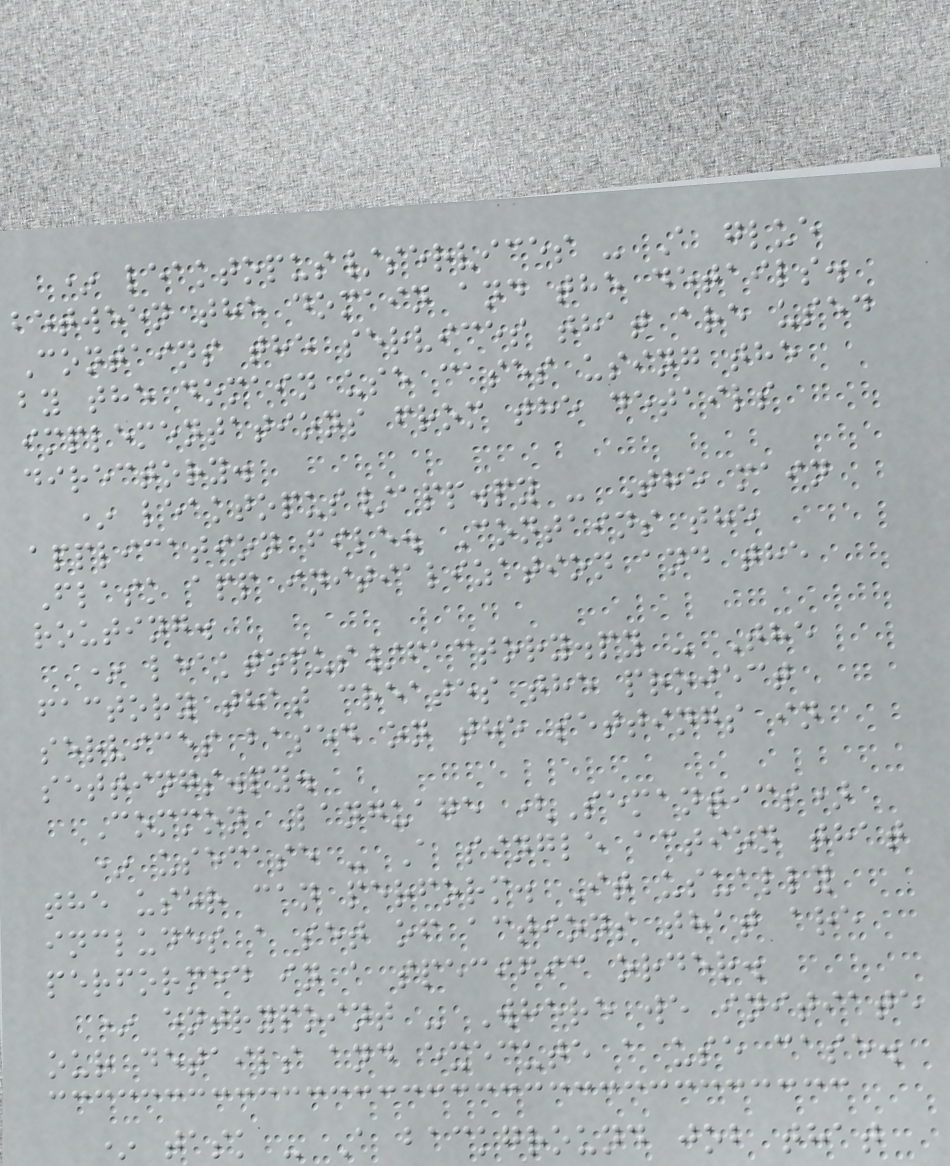* leaktopus/services - A glue
between the domain and the details.
Contains the services that are used
by the domain use cases using the
implementations from the details
directory.
* leaktopus/app.py - The main
application file. Contains the
Flask app initialization and the
routing.
* leaktopus/factory.py - The
factory that creates the project
services based on the settings in
settings.py.
Common Language (Semantics)
* usecase - A single action that
the user can perform. It usually
includes a set of actions that are
performed in a specific order.
* entrypoint - Where we initiate
our details and execute a use case.
* task - A background job that
